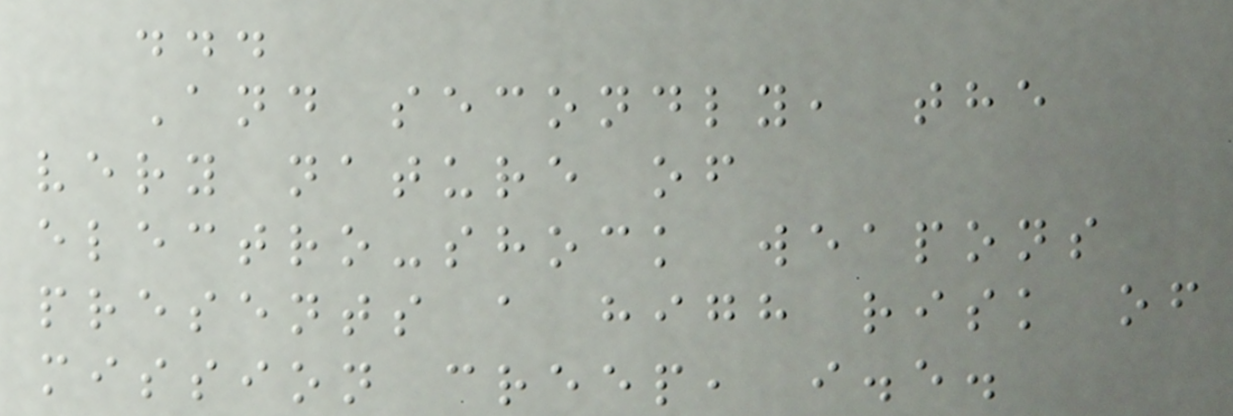...
And secondly, the
very nature of
electro-shock weapons
presents a high risk of
mission creep, i.e.
